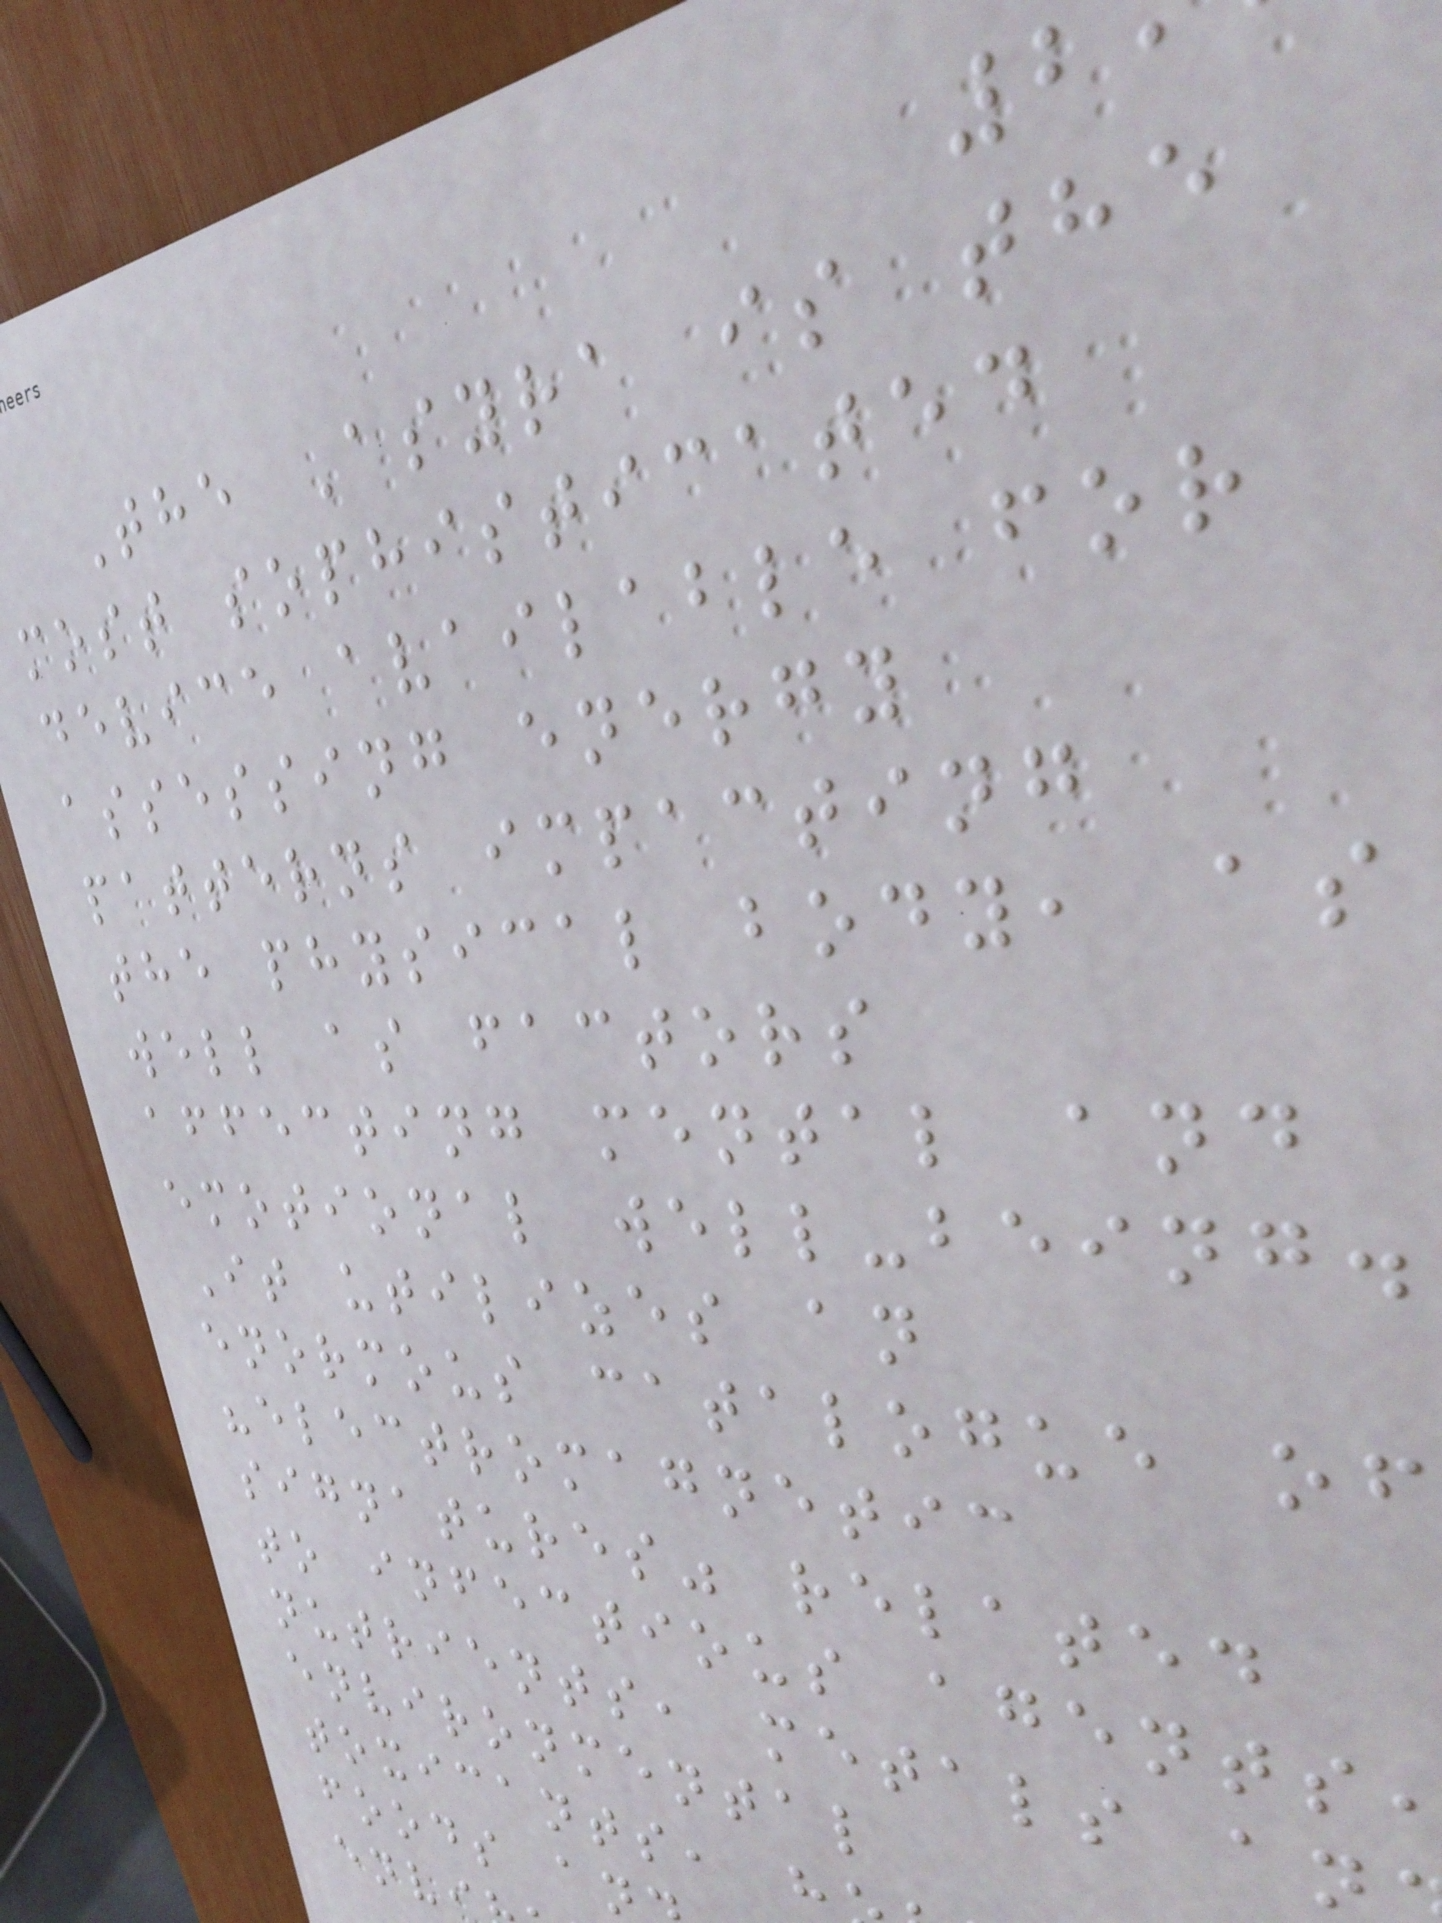The Asyra is the
most sophisticated
device available for
assessing energy
patterns impacting
the physical body, as
well as factors
affecting mental and
emotional well-being.
It utilizes an
enormous catalogue of
"electromagnetic
signatures" related
to infectious agents
nutrients, metals an
environmental
toxicants, h
foods an
envi
